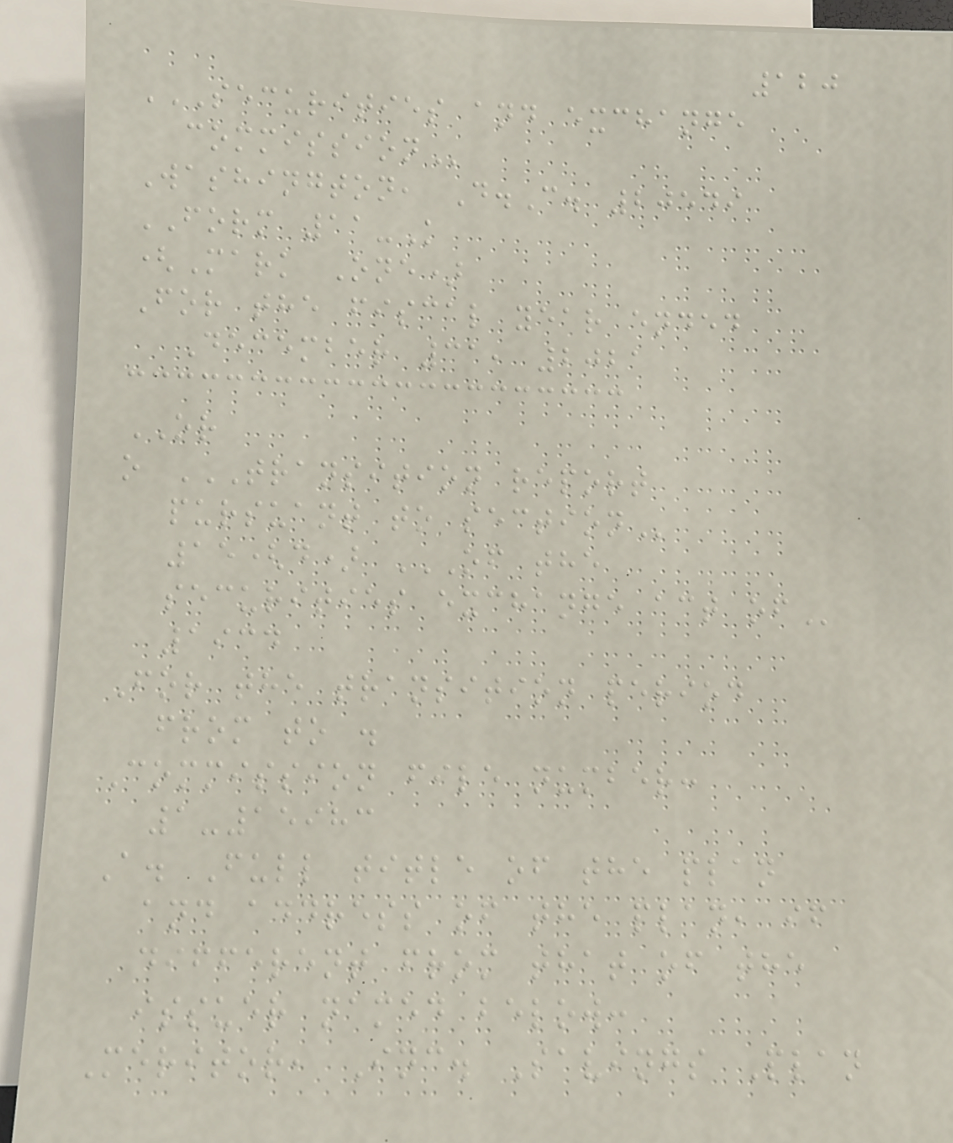120
SECURITIES AND EXCHANGE
COMMISSION
Washington, D.C. 20549
FORM 11-K
(Mark One)
For the fiscal year ended
December 31, 2021
OR
o TRANSITION REPORT
PURSUANT TO SECTION
15(d) OF THE
SECURITIES EXCHANGE ACT OF
1934
For the transition period
from to .
Commission file number:
1-15983
A. Full title of the plan
and address of the plan, if
different from that of the
issuer named below:
Meritor, Inc. Savings Plan
